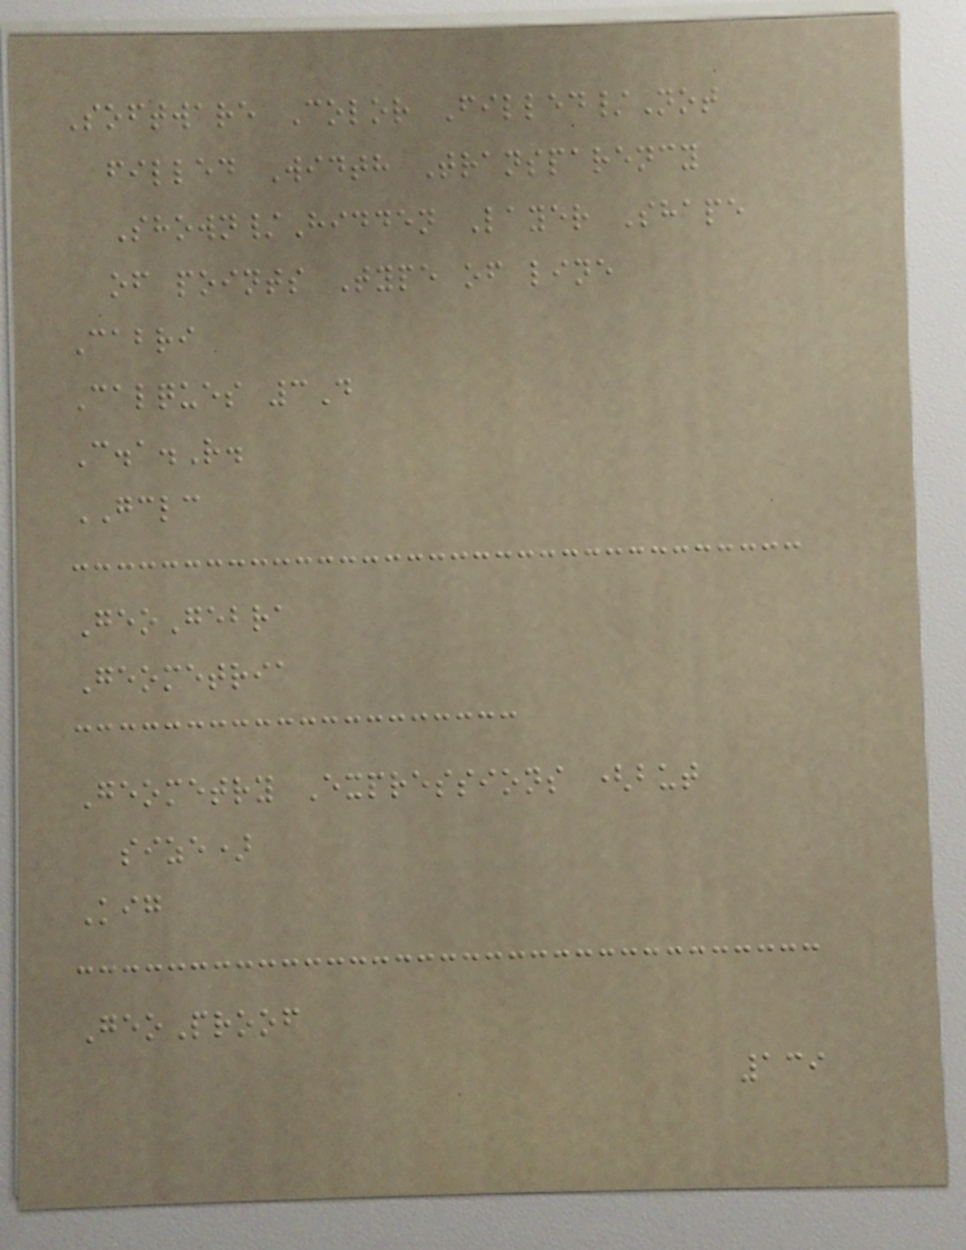Software Color Filled/Not
filled Width Transparency
Shown/Hidden Layer Shape
of points Type of line
Cabri
Calques 3D
C.a.R.
GCLC
GeoGebra
Geometria
Geometry Expressions (but
size)
Kig
GeoProof
139
